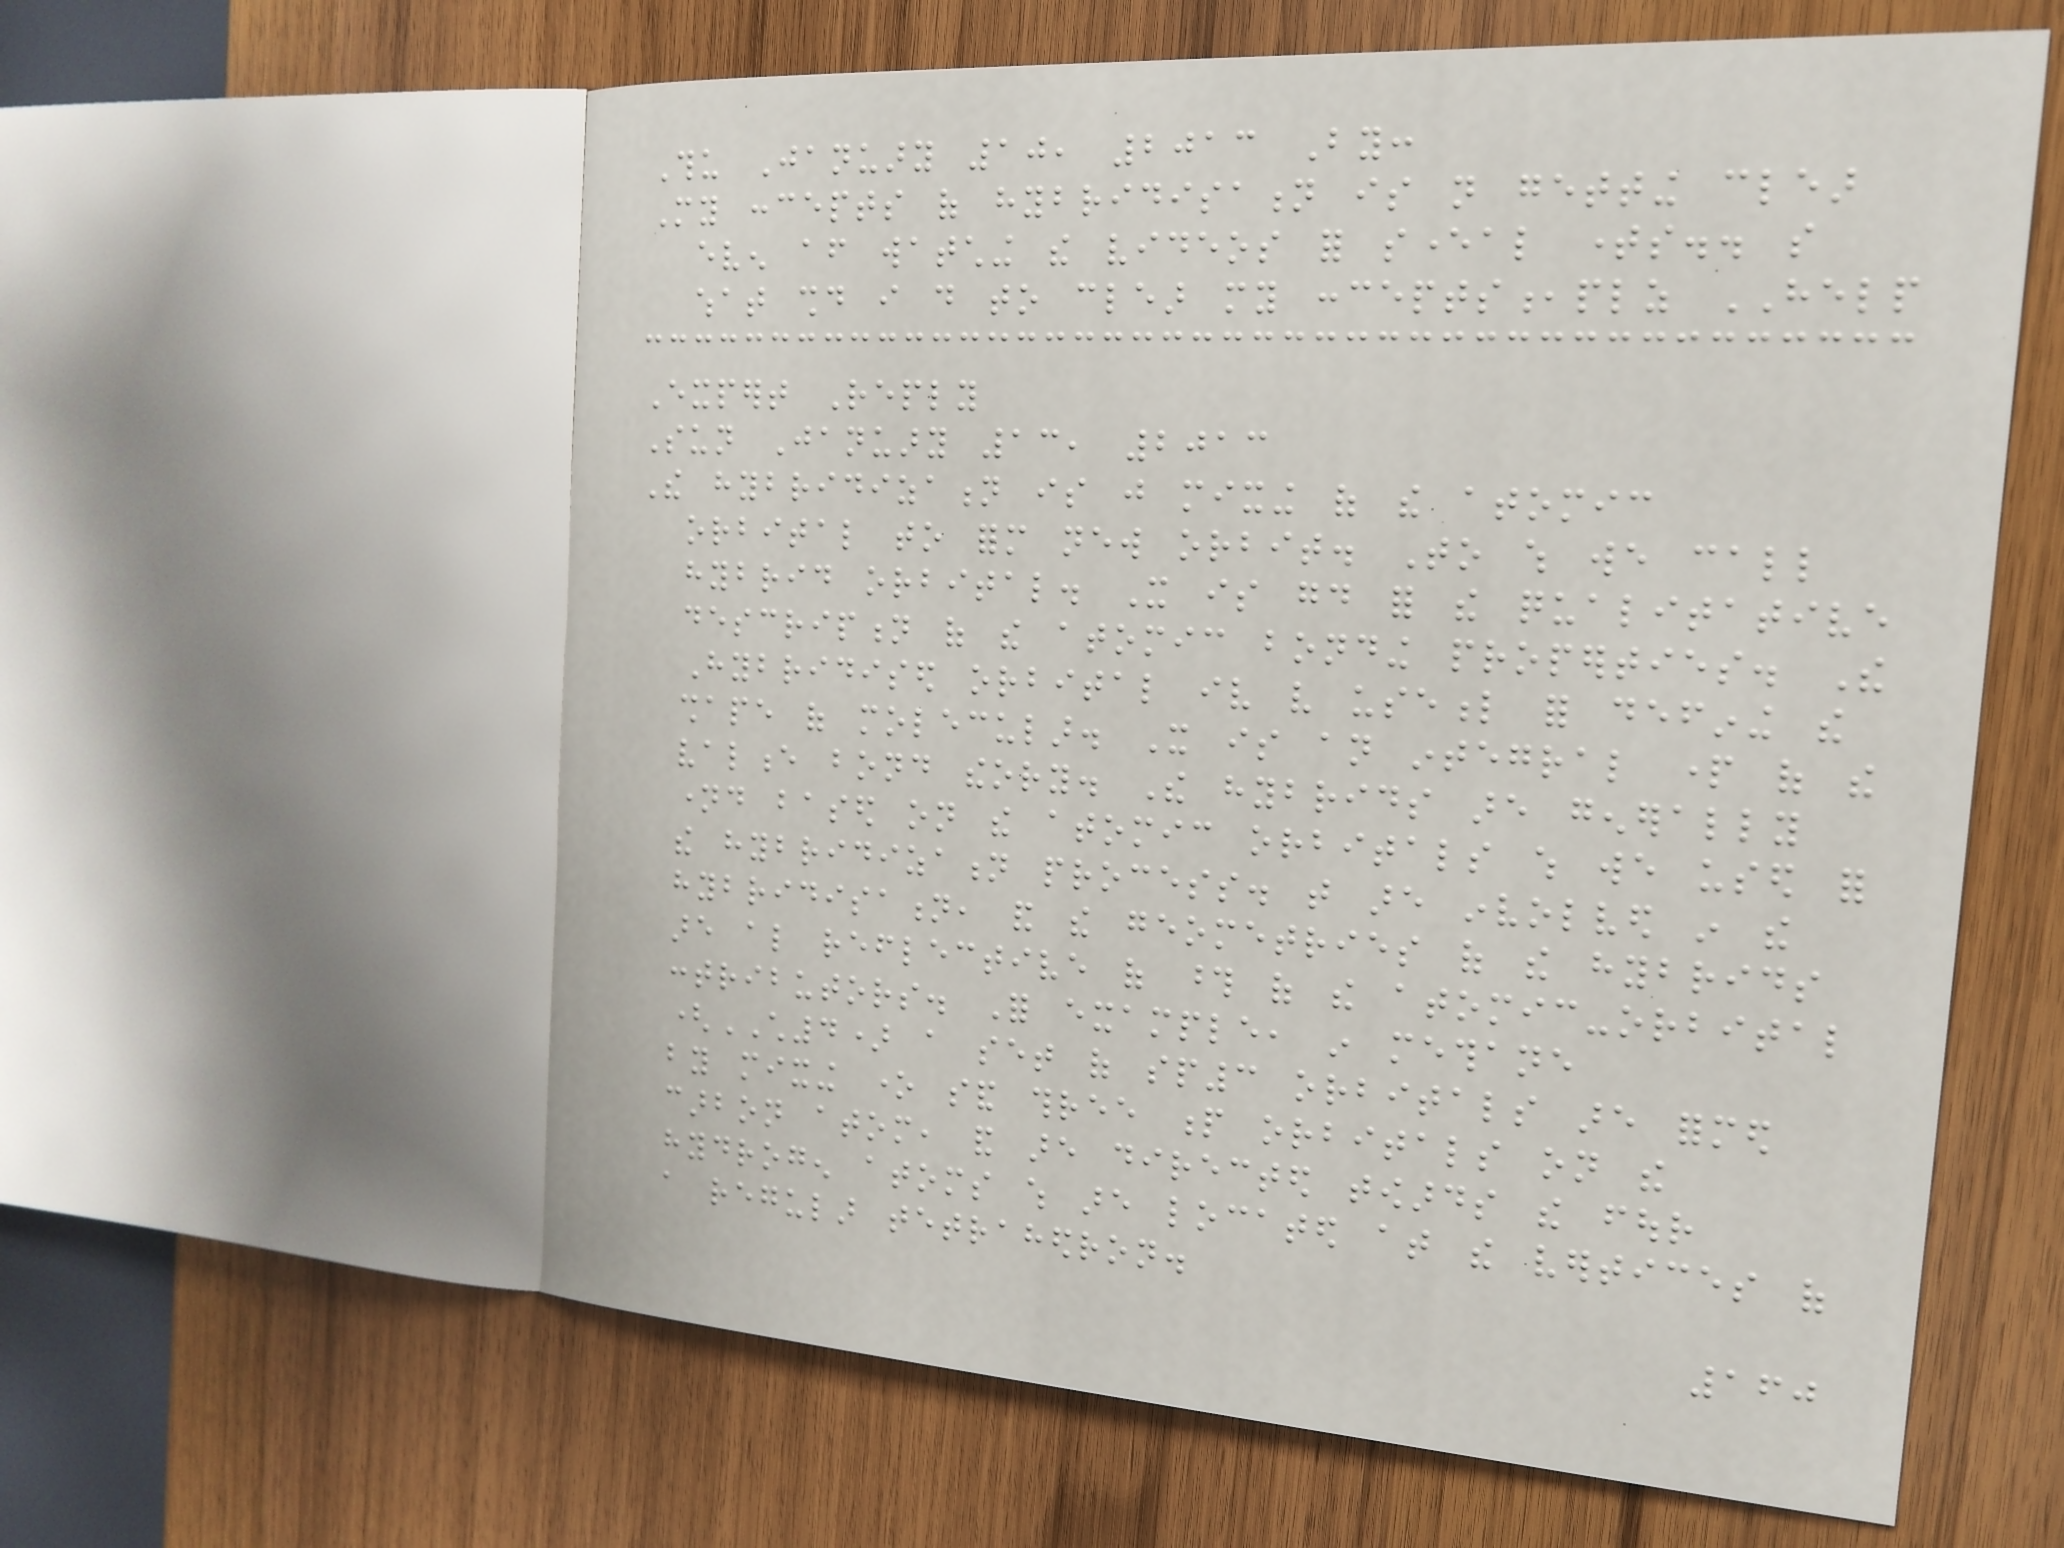Thu January 10, 2013 By:
My concepts of hybridisation is not getting clear
even after watching the videos for several times.. so
what should i do to clear my concepts,plz HELP
Expert Reply
Sun January 13, 2013
The hybridization is just mixing of the atomic
orbital to form new orbit. To which we call
hybrid orbital. It is good for the qualitative
description of the atomic bonding properties. The
Hybridised orbital iv very useful for defining the
shape of molecular. It is an integral part of the
valence bond theory. The hybrids are generally
named based on the atomic orbitals which we used for
the hybridization process. that are involved in the
hybridisation, and the geometries of the hybrids
are also reflective of those of the atomic-orbital
contributors. For example, in methane
(CH4) a set of sp3 orbitals are formed
by mixing one sand three p orbitals on the
carbon atom, and are directed towards the four
hydrogen atoms which are located at the vertices of
a regular tetrahedron.
160
